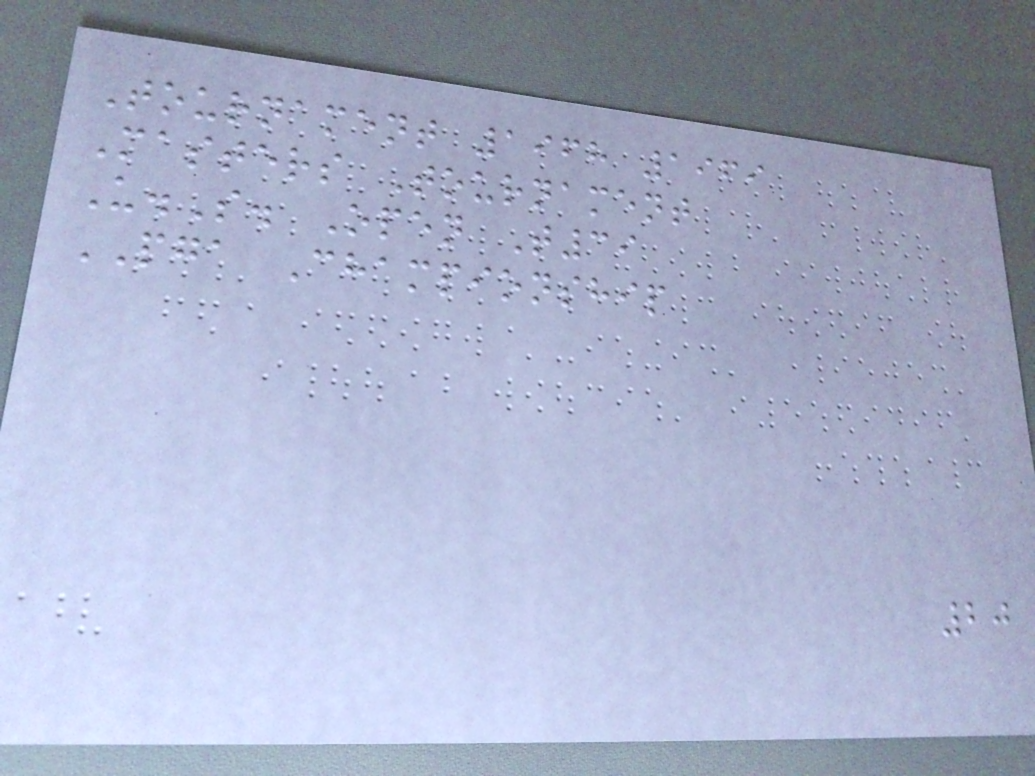Tournament 1968 1969
Masters Tournament
U.S. Open T39
PGA Championship
20
